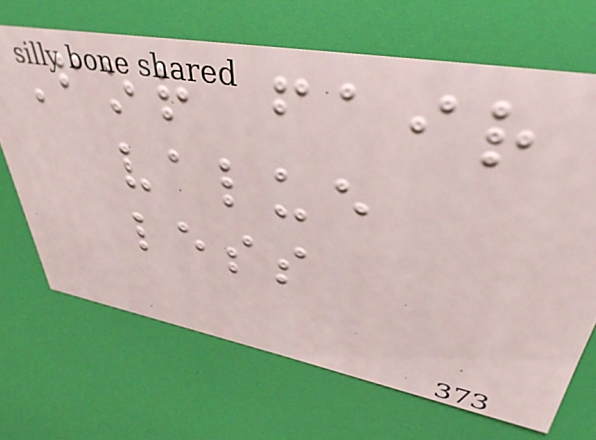For fair
value
less
